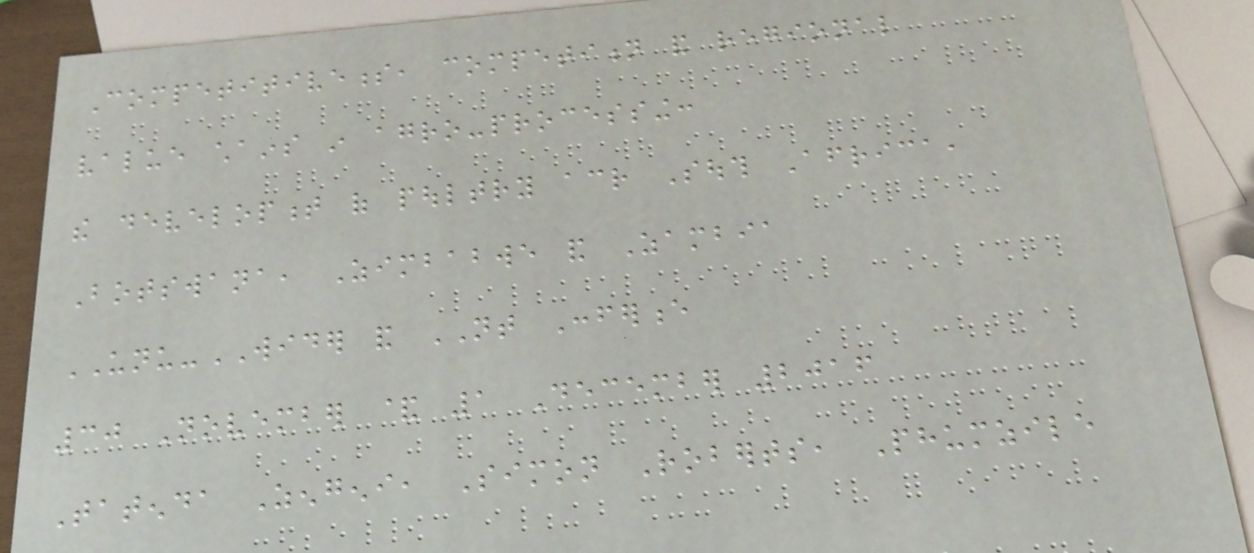Competitiveness, competition and regional
value chains in agro-processing:
the development of poultry across South Africa,
Botswana, Zimbabwe and Zambia
UNU-WIDER and NT Conference
30 November & 1 December 2016
Tatenda Zengeni, Simon Roberts, Phumzile
